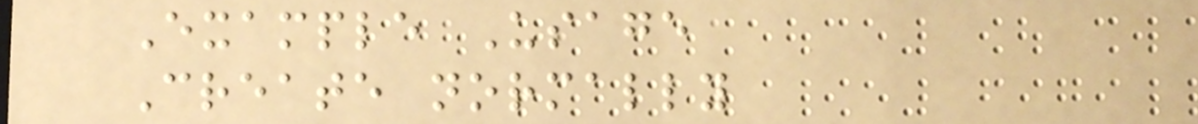Example Usage
Create normally
